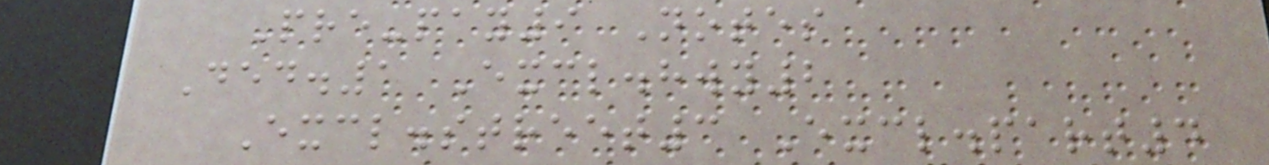Pre-pay9 Notes
Ded.1 Excl.hwy2
Excl.street3 Excl.part4
